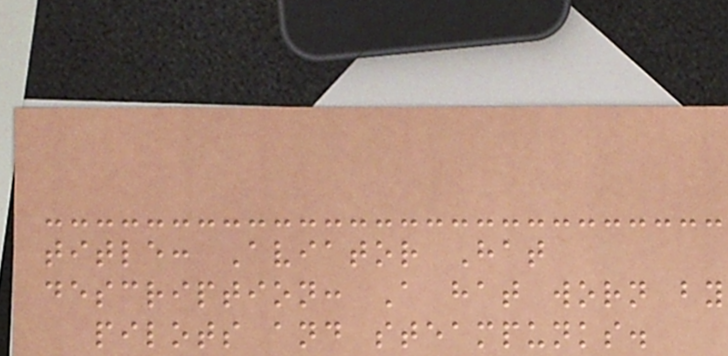title: Aviator Hat
description: A hat worn by
pilots and steampunks.
